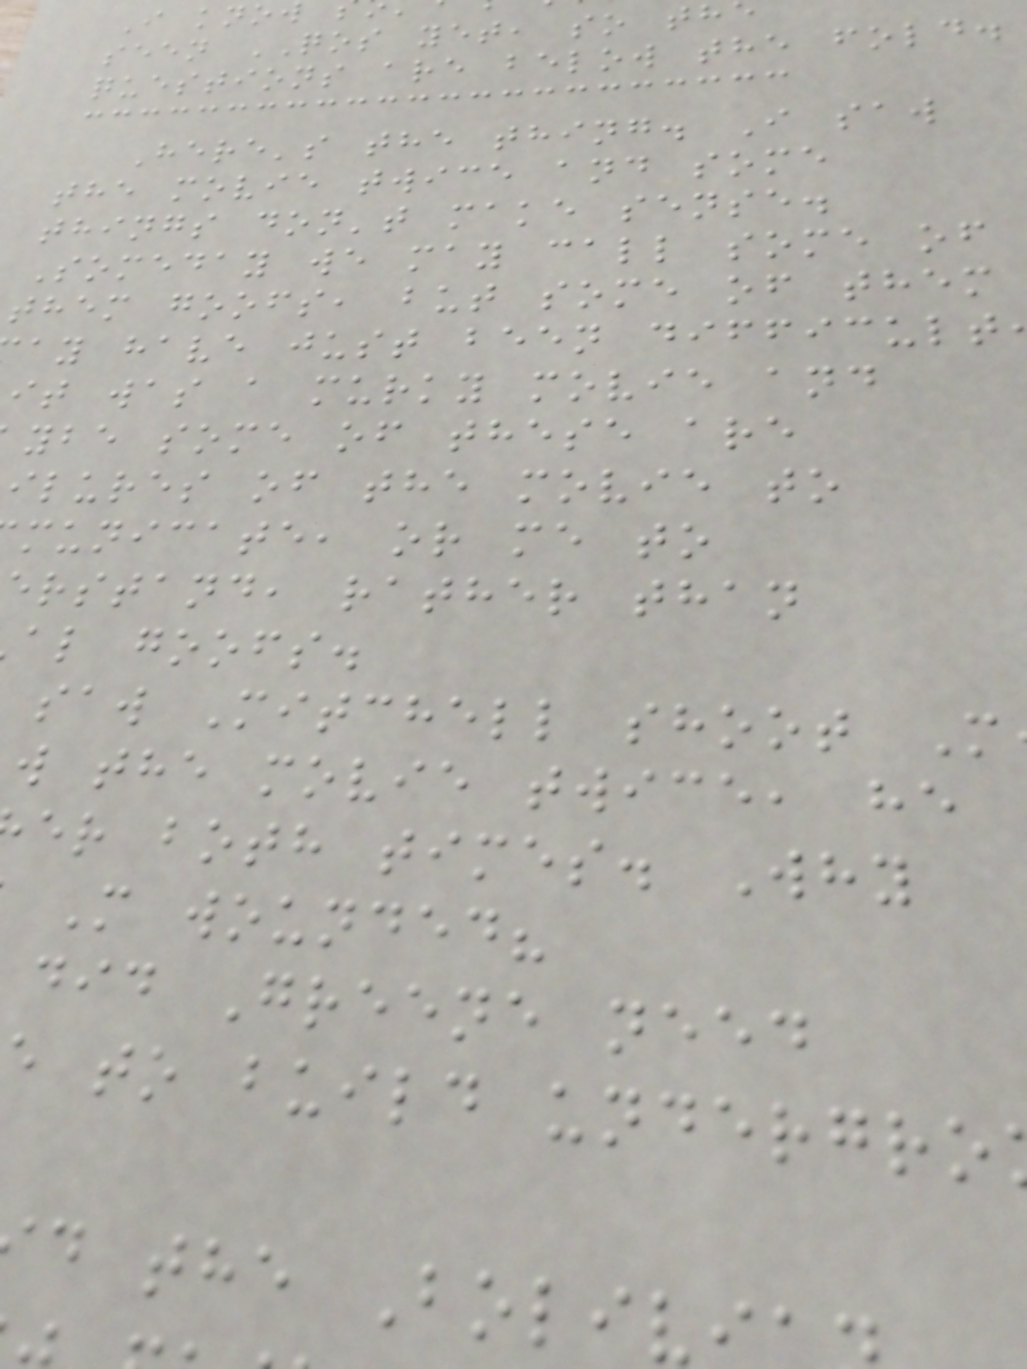seen QOS yet, so th
questions are below the fold.
Here's the thing. I saw
the movie twice and some
things don't make sense.
Someday we may call some of
them goofs, but some of them
ay have just been difficult
it was a murky movie and
ybe some of these are
ilures of the movie to
municate, or me to
erstand, rather than
al goofs.
saw Mitchell shoot M
w the movie twice, he
er both times. Why
M wounded?
did Greene need
to build undergro
d the Boliv
